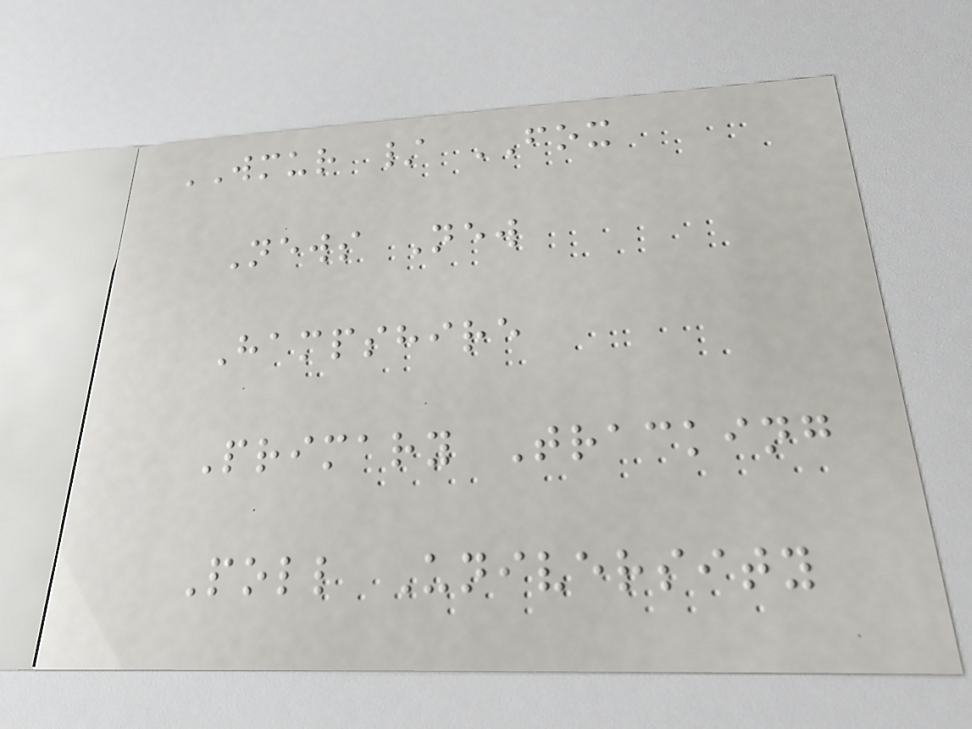WMUR / FOX
News New
Hampshire
Primary Tracking
Poll University
